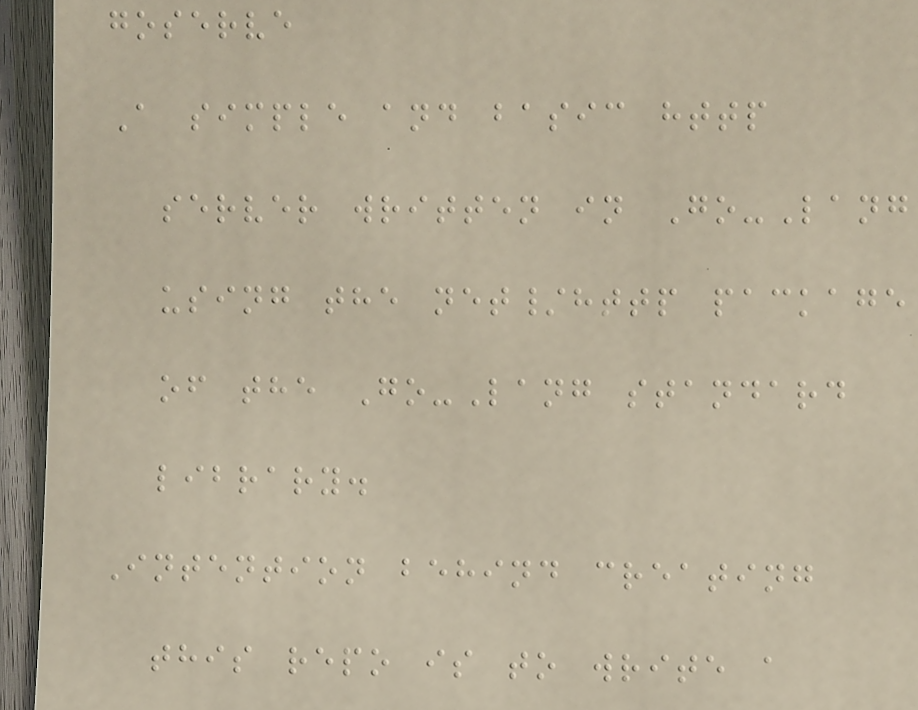goserve
A simple and basic http
server written in Go-Lang
using the net/http package
of the Go-Lang standard
library.
Intention behind creating
this repo is to write a
